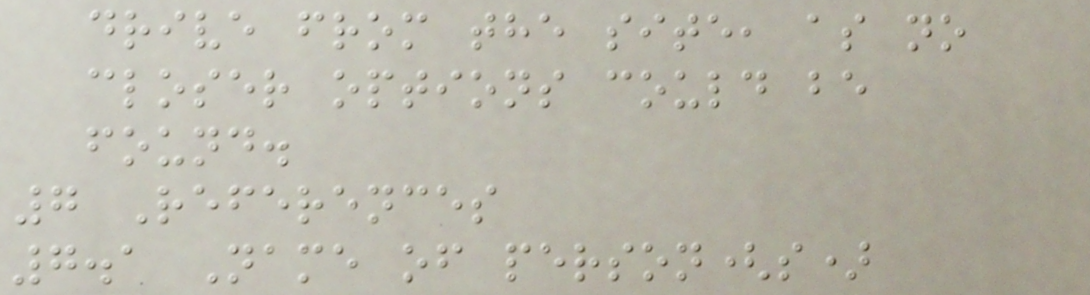drive from the site, as no
closer options could be
found.
7 References
7.1 Name of person(s)
